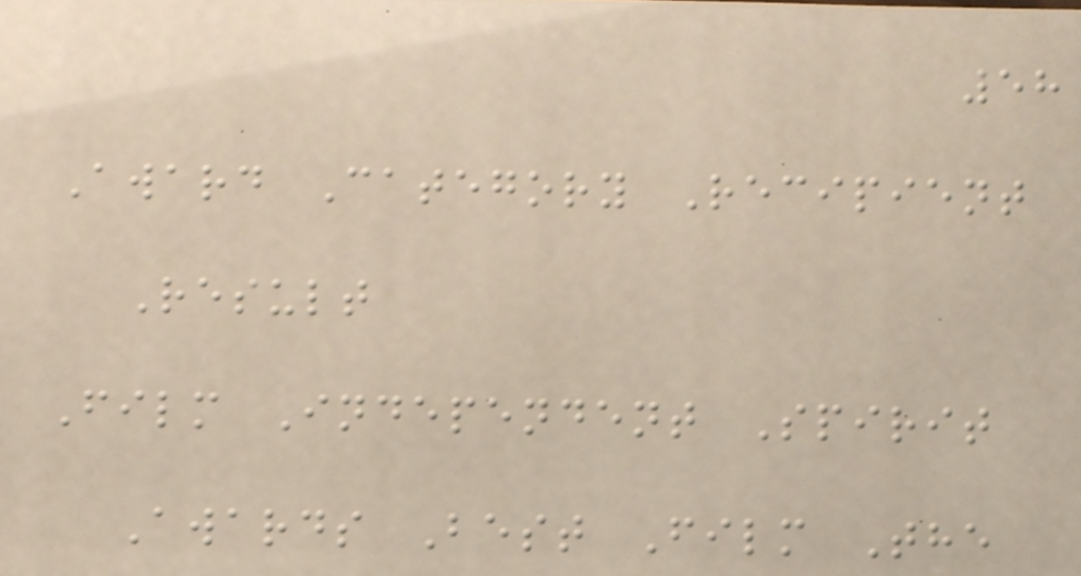58
Award Category Recipient
Result
Film Independent Spirit
Awards Best Film The
